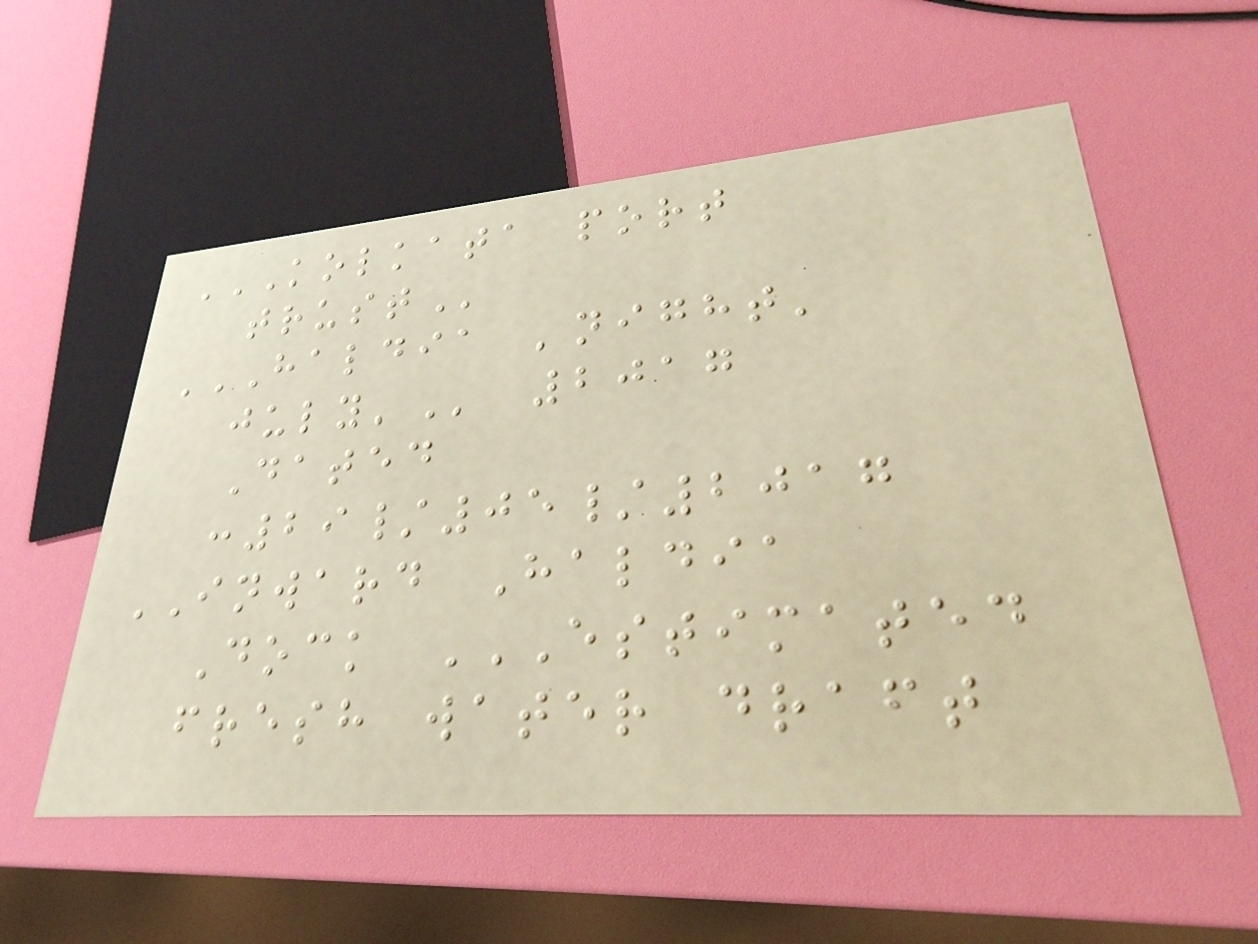KOLKATA PORT
TRUST
HALDIA 'NIGHT'
JULY' 2017
Dated
:29/05/2017
INWARD Haldia
Dock ESTIMATED
FRESH WATER DRAFT
